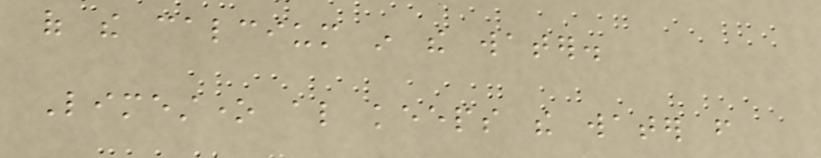of the calcium in the water.
Limestone also keeps the water from
